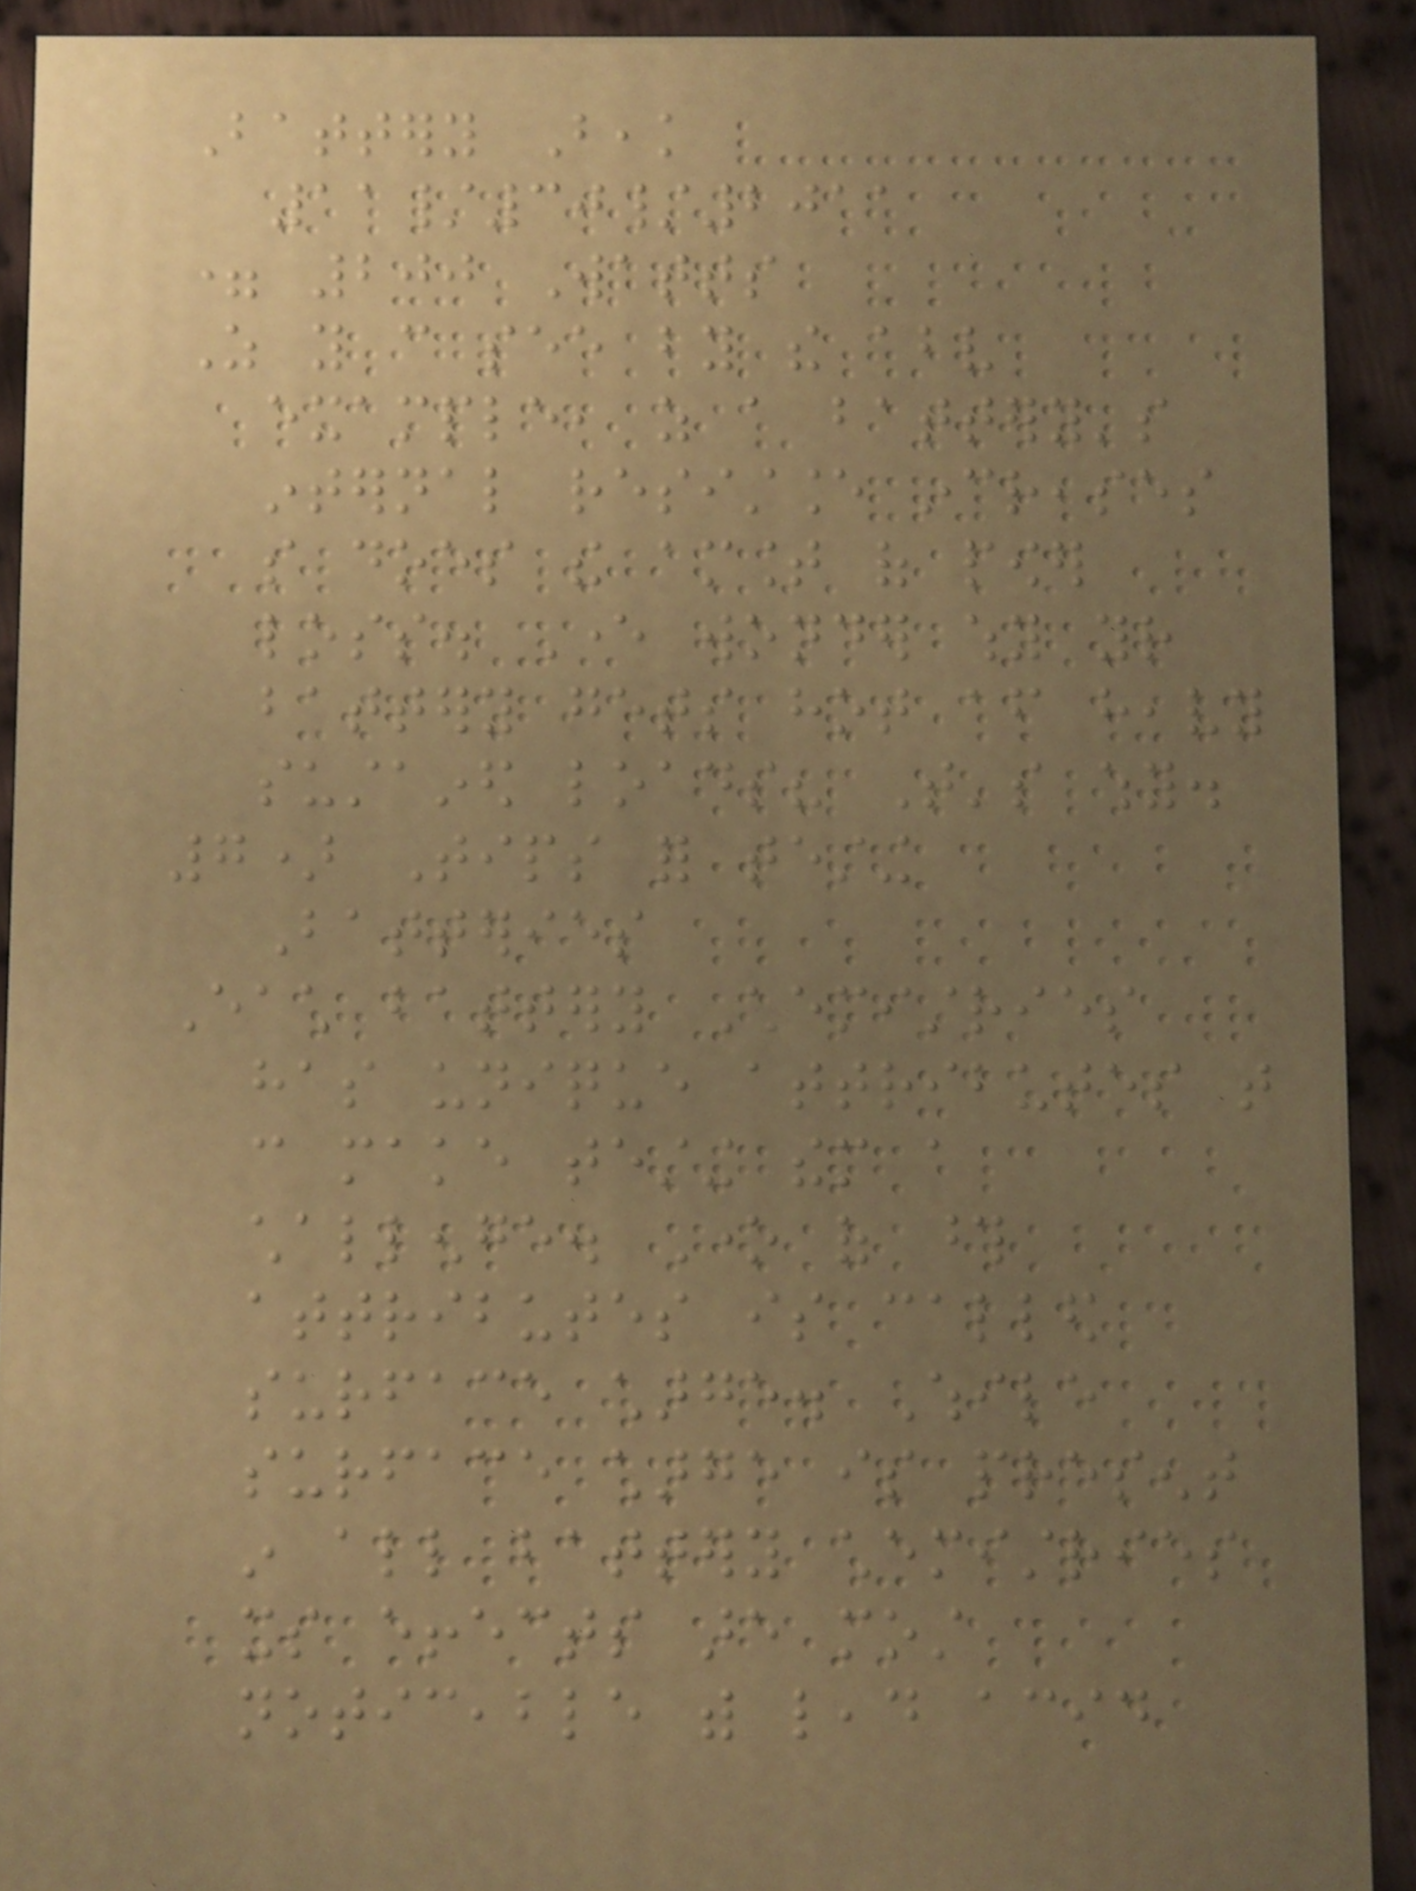Battery Beak
11/30/2011
= 200 Watts
As you can see by the above
example, as a battery's
internal resistance increases
so does the amount of power
loss. Ever wonder why your
battery gets hot after heavy
sustained loads? That's why.
7) Tips for testing
Batteries
Each battery Chemistries
has unique attributes that
can make testing them a
challenge. One of those
attributes is called
surface charge. While
surface charge is present
in all battery chemistries
its effects are most
noticeable with lead acid
